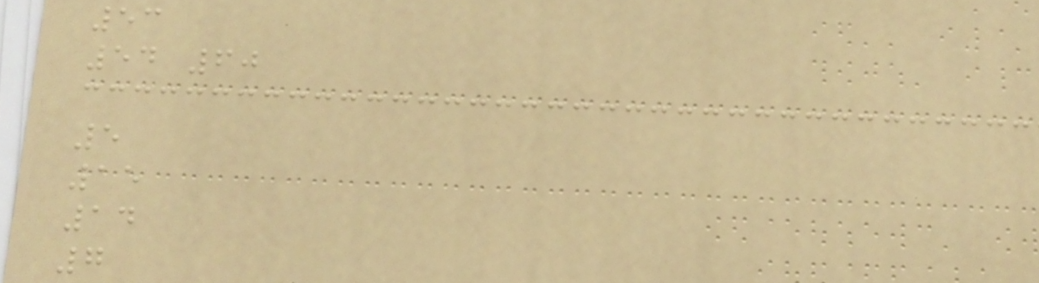53
54 60
5
15
14
7
